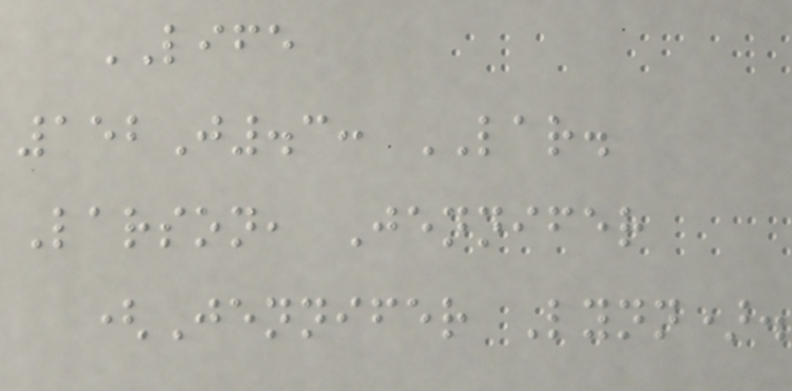LIFE
152J.3: LAR.
Larson, Jennifer
(Jennifer Lynn).
